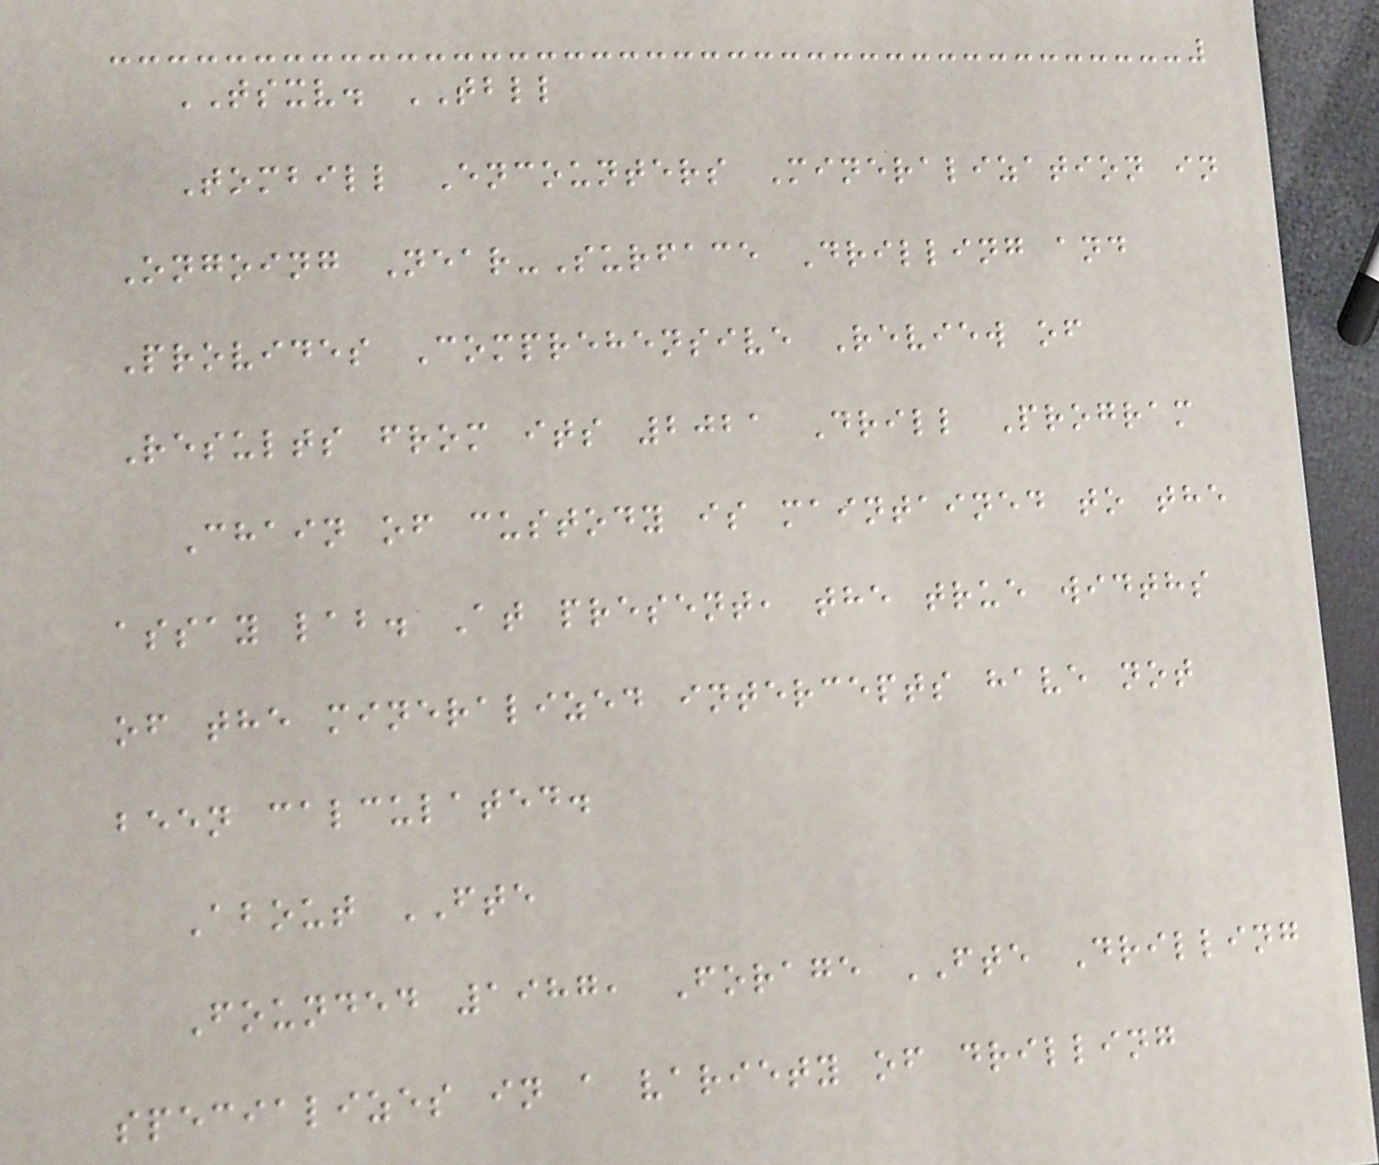TSXV. TBLL
Tombill Encounters Mineralization in
Ongoing Near-Surface Drilling and
Provides Comprehensive Review of
Results from its 2021 Drill Program
Chain of custody is maintained to the
assay lab. At present, the true widths
of the mineralized intercepts have not
been calculated.
About FTE
Founded 1987, Forage FTE Drilling
specializes in a variety of drilling
